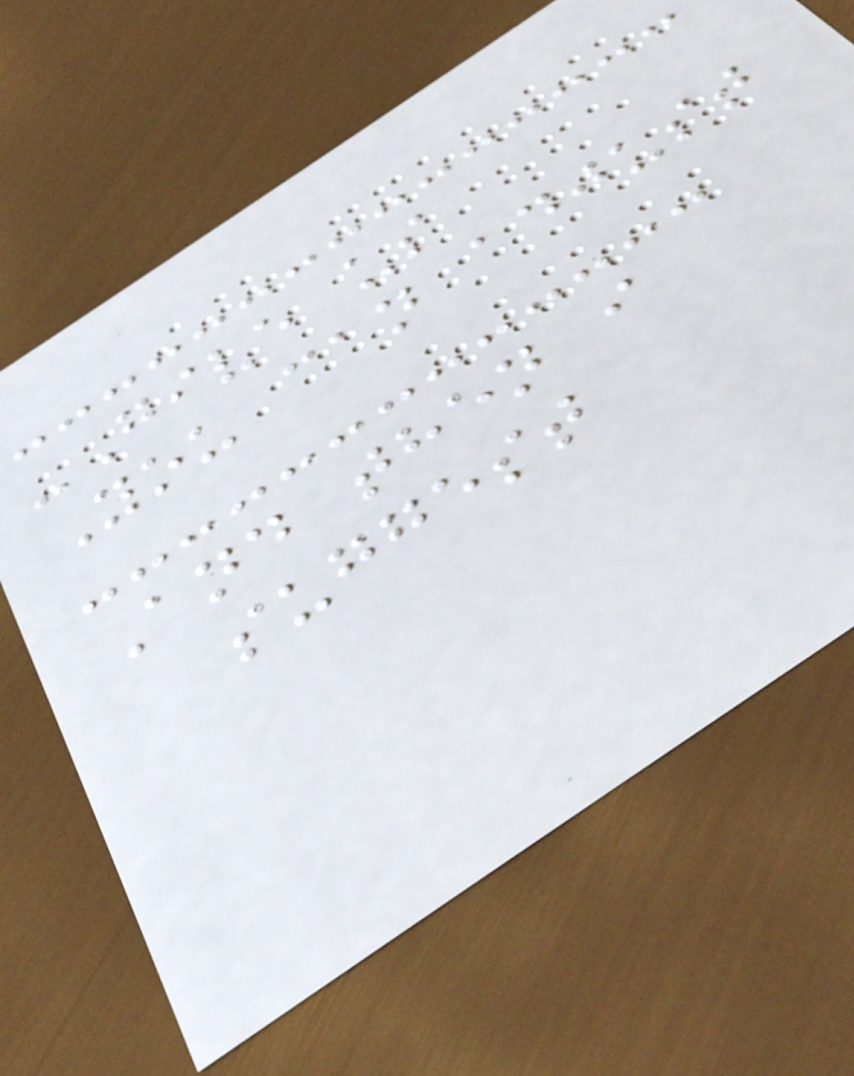-Give us
You can adjust
And then i
suggest
